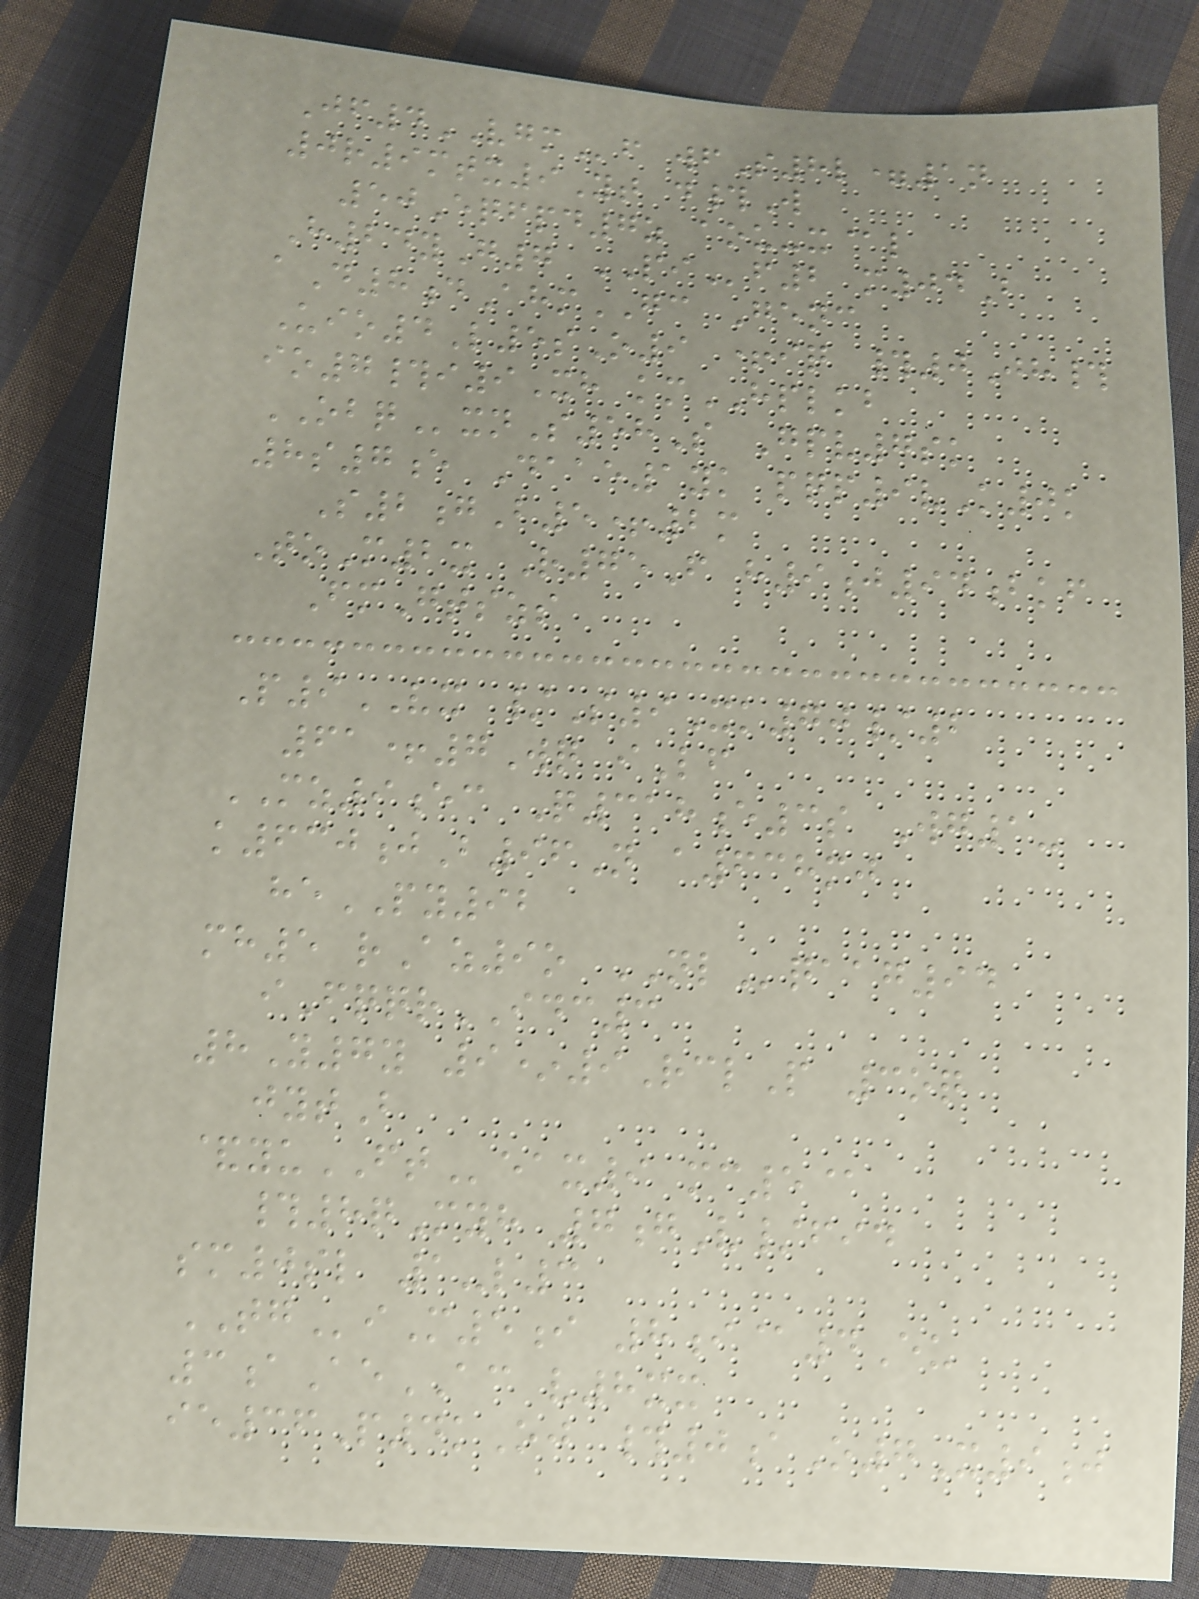Jf4VGMf wfS8l=1n
0r9mtx9Yt d#W
50Eqfpd7z aou-x@l
H24yG7 PIf2 m04B
aD8dAhmGC Genc
Uio4L5sO9 +iq #0Jh#
io7#i9Xh kmHPLKB
OBQxnS58S Gpv7sk
8s7e Daae1yk pqp9vK0k
S2gB5+2m
ToM2x R75F h9j94bkf
FmGtszs
P9VX /S9Xk70/2
61+7Wq iLf
MZ9ec Q318e3s Wg1-
k630jB96N a638mj
hePY92
mh5 rAz9o NLqaag94
iFqqrIDC3
8Y7y 9*9RclP 3oq
jytB
&yuFTeax9 mc5@
#8qMyh 7gV/fid
sm0sl 1-l3
TGiM5i 8i@4Eu
3aAeAC v8xx
ie36P4kOj #0aO7X9j
